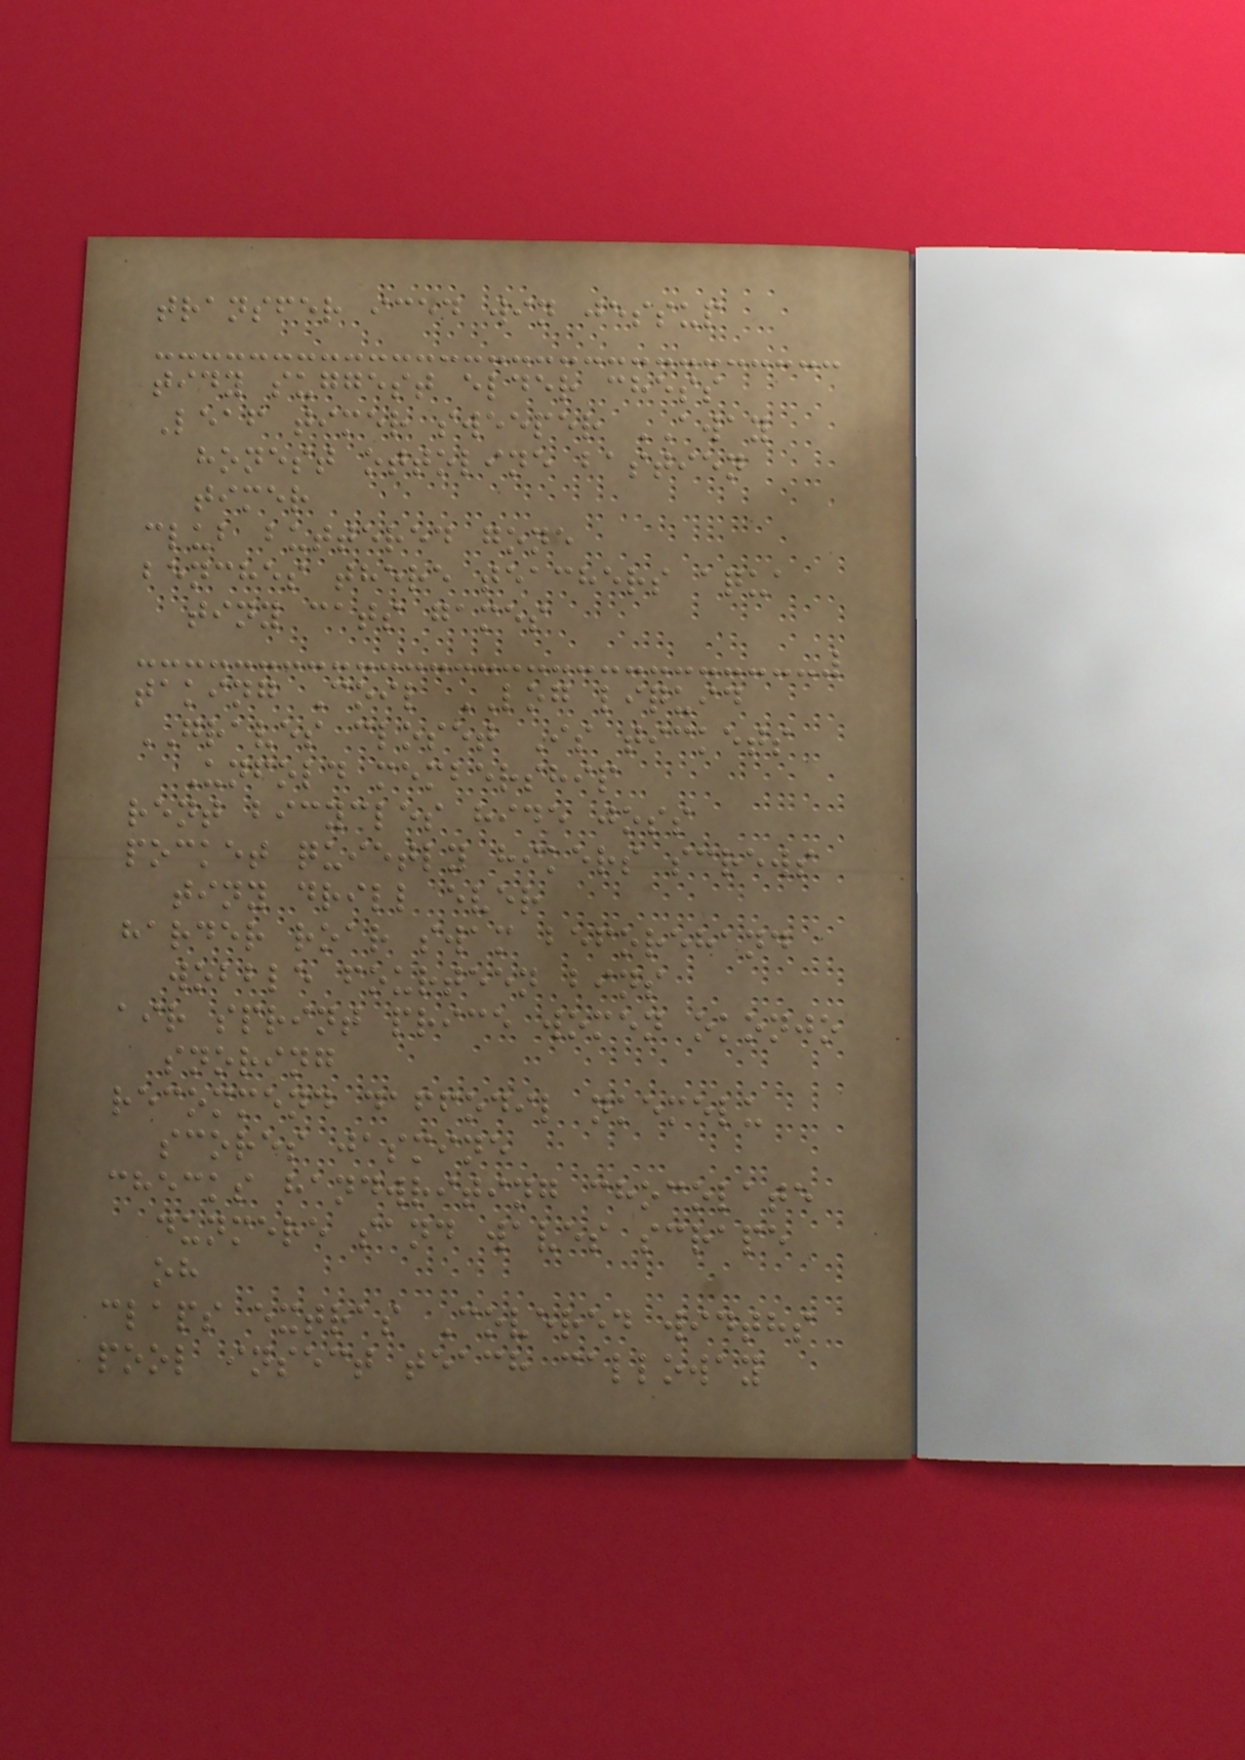transfer iced win jessup
tidy suggest elder chess
Leaf timer sweeper AWAY
honest ottoline bastien
timer
club buttered gone
benches there teachers aqua
tiny cats games
taking Coil LOG liquid
GRAVES closet Is tickets
Unfold membership
rent bicycles hide joss
pocket quietly hikers screws
tiny drill ever
harder roar swam beforehand
wobble fourteen bins
air sprint price women okonjo
snoring
recommend daffodil nkemelu
scores jasmine
checks handwriting chocolate
dunmere sand waves scrape
oh
claps extras Covered widths
pool insect teach calloway
